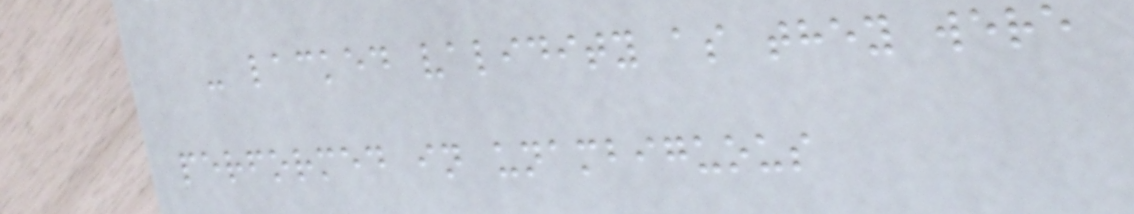- lacked validity as they were
performed in unambiguous
